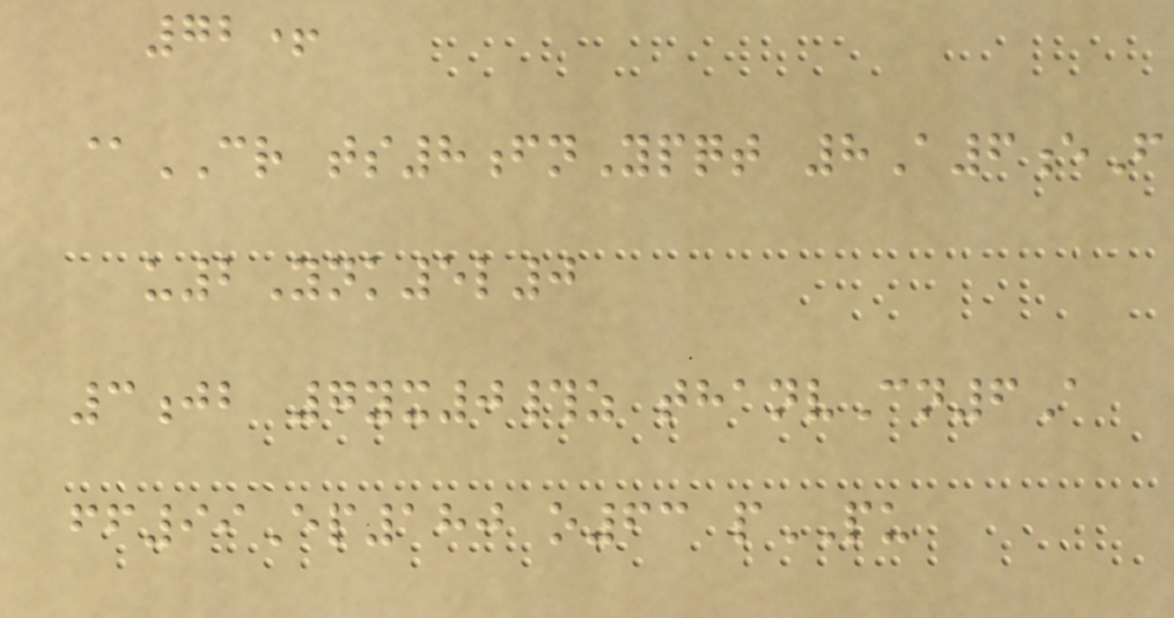72+
@CR ts8fnYpqt 8A6eF
u2Ynk5l0
3jb 7yx0#z thanvCn6A
ff99Ep180 o63 pPU
